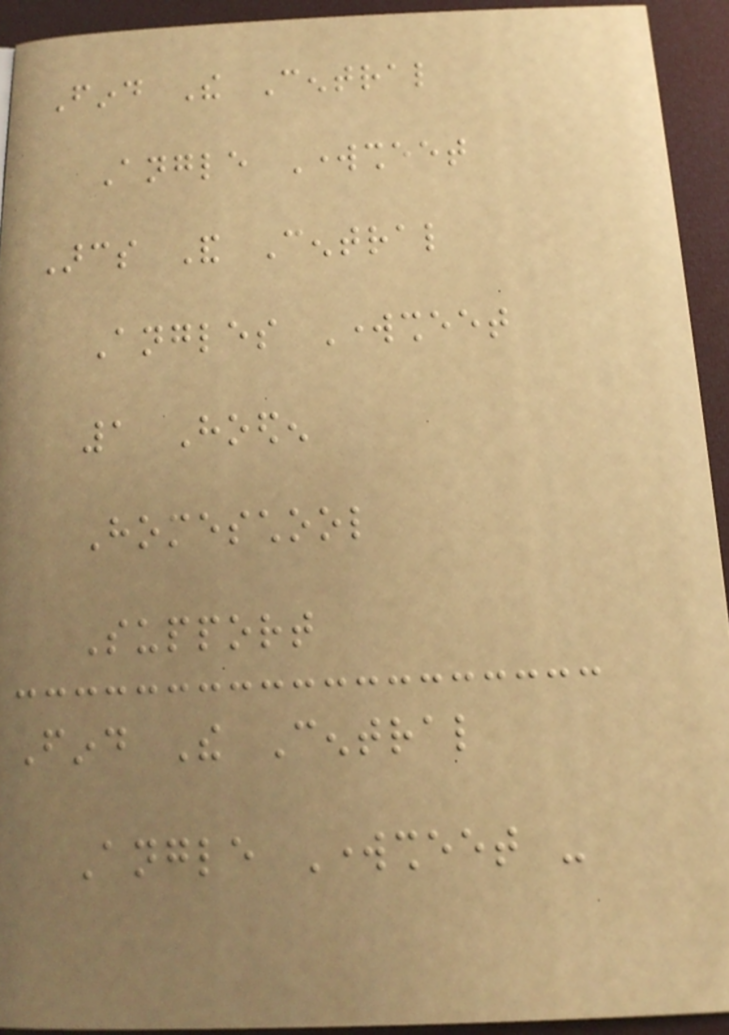Find The Central
Angle Worksheet
Arcs And Central
Angles Worksheet
1 Hoeden
Homeschool
Support
Find The Central
Angle Worksheet -
